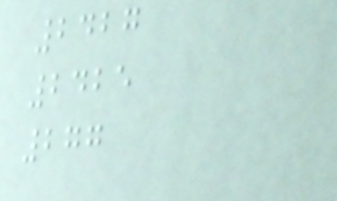2427
2425
277
